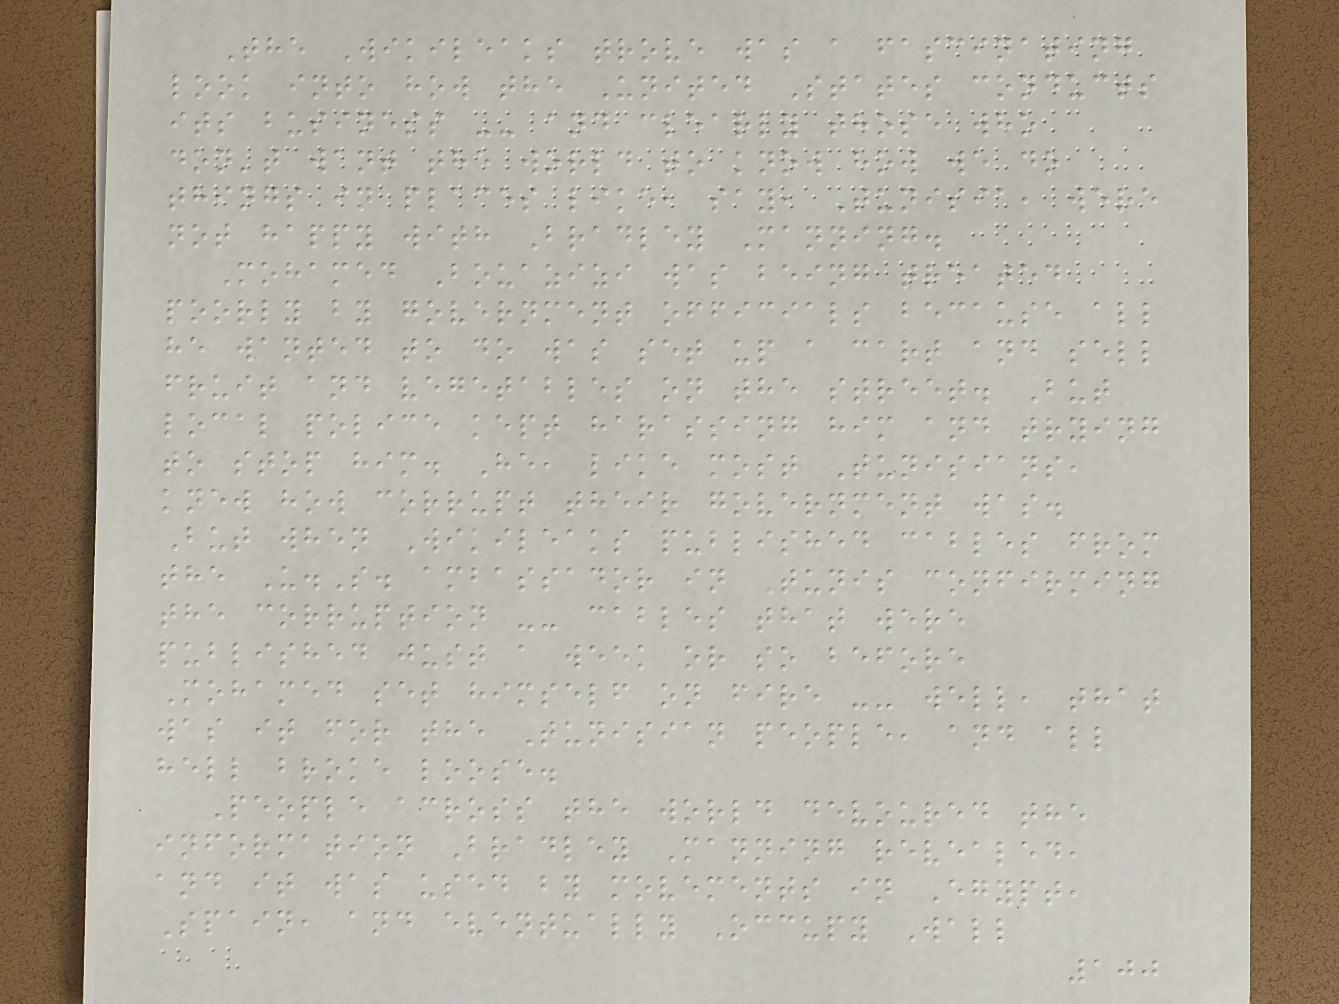The Wikileaks trove was a fascinating
look into how the United States conducts
its business -- and clearly those who
don't want the world to know how we do
things in places like, say, Tunisia, were
not happy with Bradley Manning.
Mohamed Bouazizi was being treated
poorly by government officials because all
he wanted to do was set up a cart and sell
fruit and vegetables on the street. But
local police kept harassing him and trying
to stop him. He, like most Tunisians,
knew how corrupt their government was.
But when Wikileaks published cables from
the U.S. ambassador in Tunis confirming
the corruption -- cables that were
published just a week or so before
Mohamed set himself on fire -- well, that
was it for the Tunisian people, and all
hell broke loose.
People across the world devoured the
information Bradley Manning revealed,
and it was used by movements in Egypt,
Spain, and eventually Occupy Wall
100
